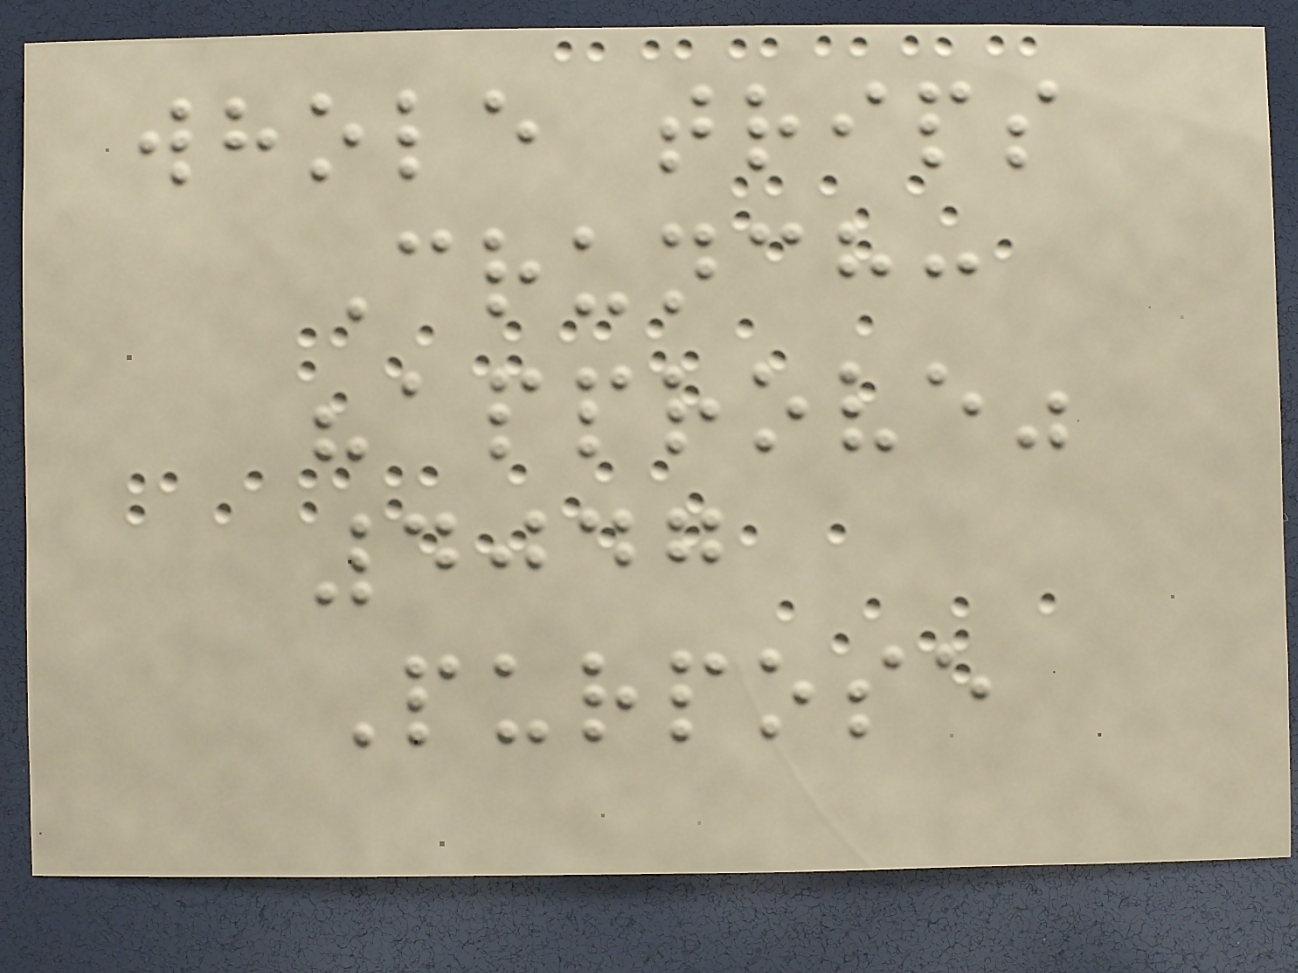whole trips
Crunch:
"approve"
4047
Purpose
